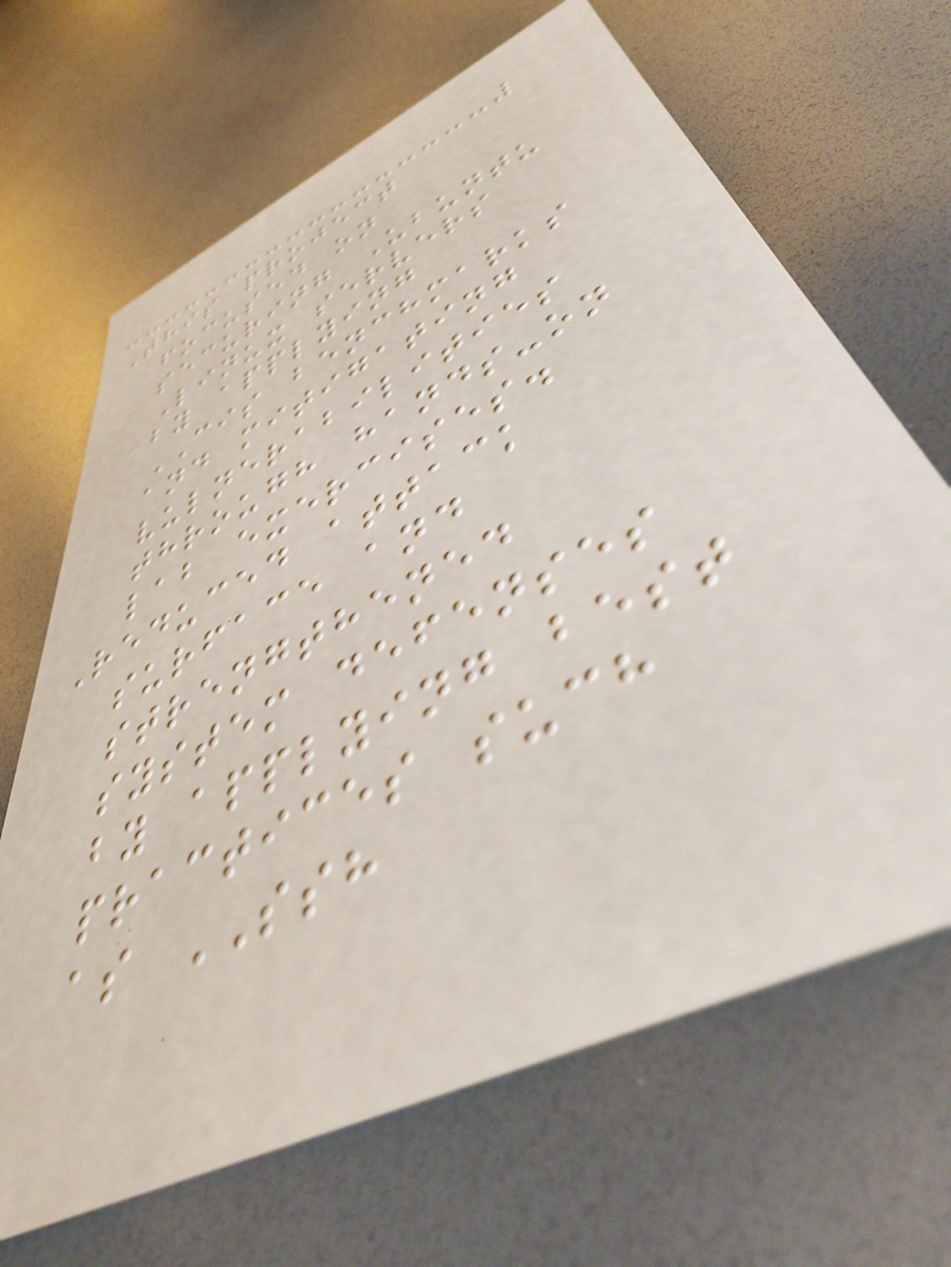This project
focused on
securing Ubuntu
Linux servers
by applying
CIS benchmarks
and mitigating
vulnerabilities
through hands-on
lab exercises.
Reduced attack
surface and
strengthened
system defenses
by applying best
practices such
as SSH
